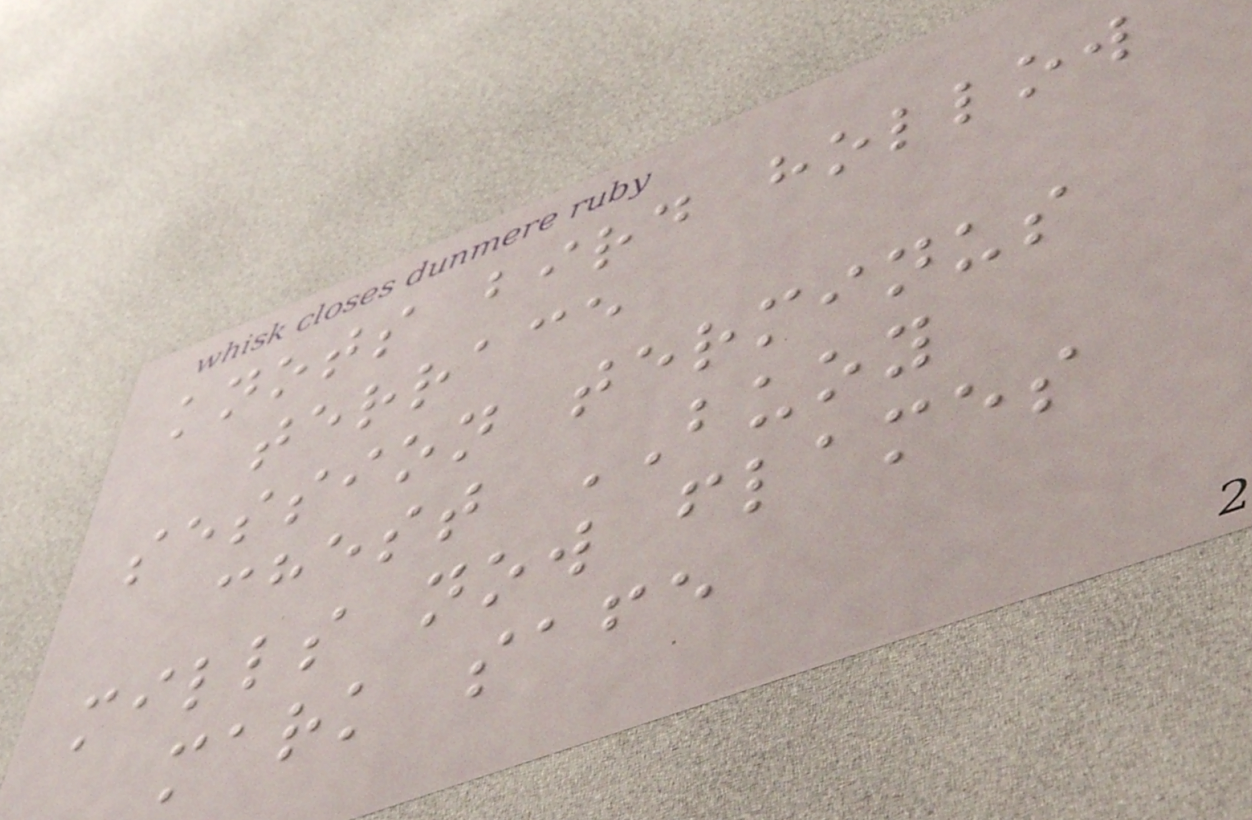knots bird hollow
terrace
session terminus
chest BUOY
mills now flames
mark safe
